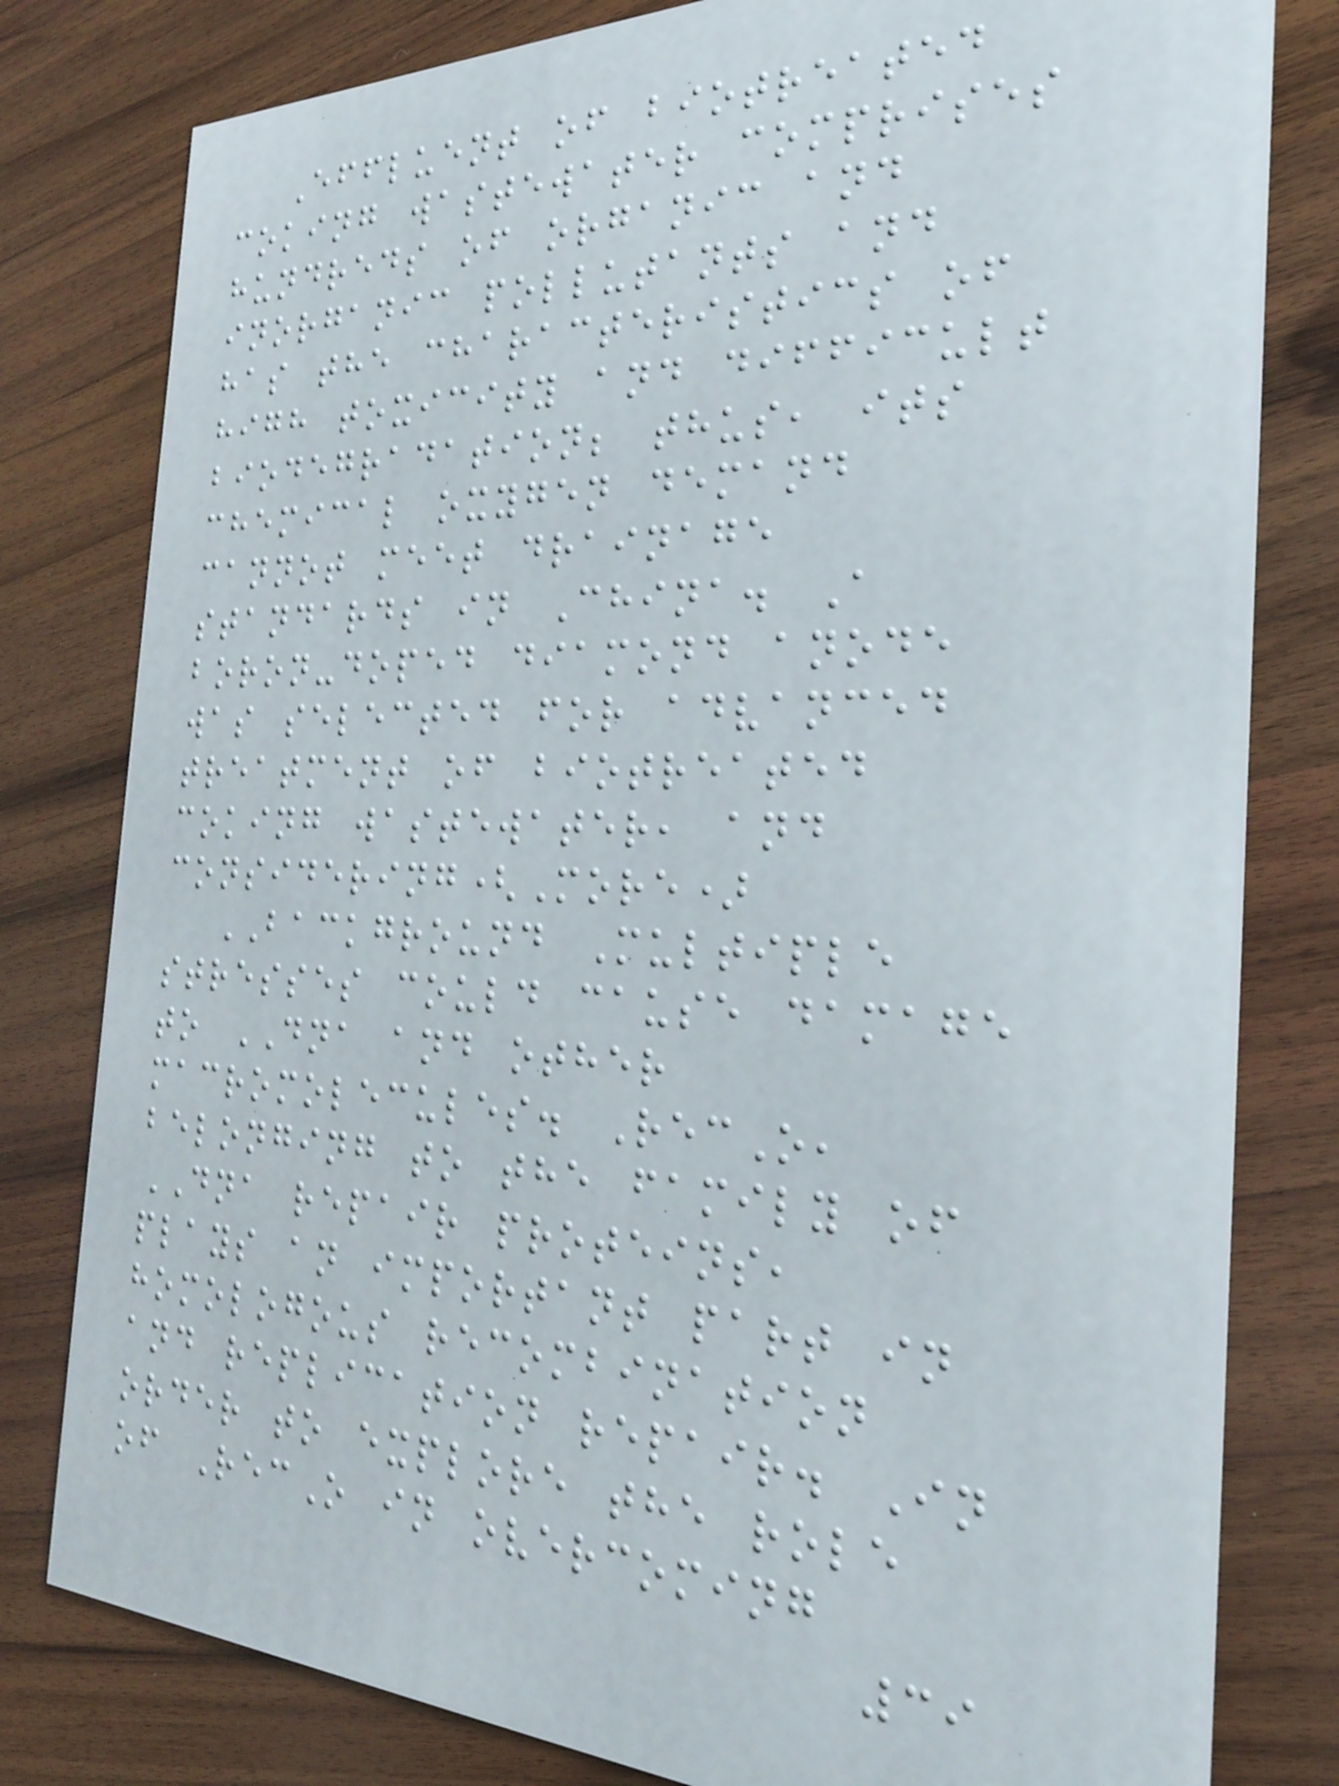Effluent of biotreated
coking wastewater comprises
hundreds of organic and
inorganic pollutants and
has the characteristics of
high toxicity and difficult
biodegradation; thus, its
chemical oxygen demand
cannot meet drainage
standards in China. A
boron-doped diamond anode
was selected for advanced
treatment of biotreated
coking wastewater, and
considering(More)
BACKGROUND Multiple
stresses could cause damage
to DNA and other
macromolecules. RecO,
belonging to the family of
DNA repair proteins,
plays an important part in
homologous recombination
and replication repair. In
order to explore the role
of RecO in overcoming
39
